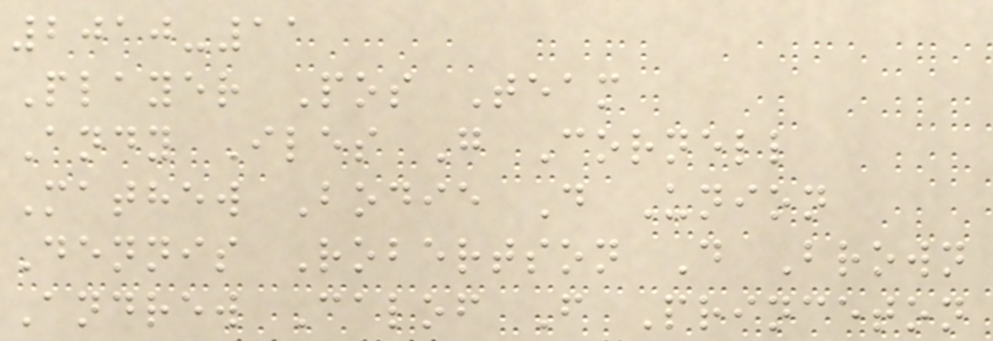2010-11
Player Pos Team
Andy Iles G Cornell
Mathew Bodie D Union
Dennis Robertson D Brown
Andrew Calof F Princeton
